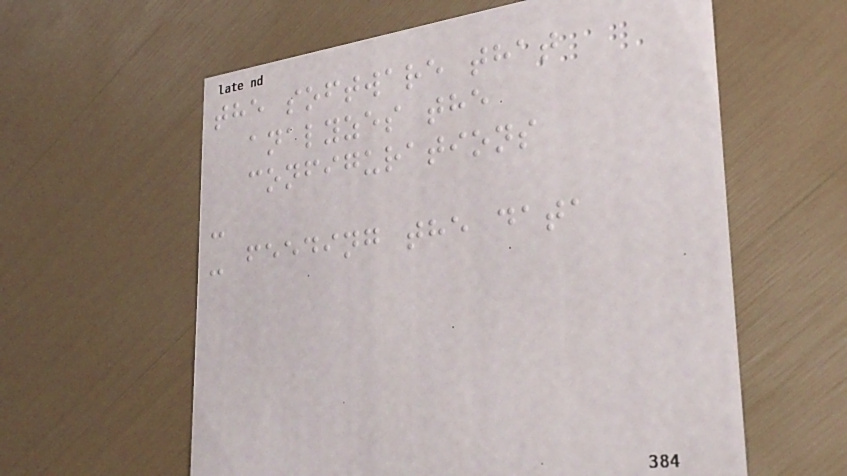the software that
analyzes the
configurations
-
- feeding the data
